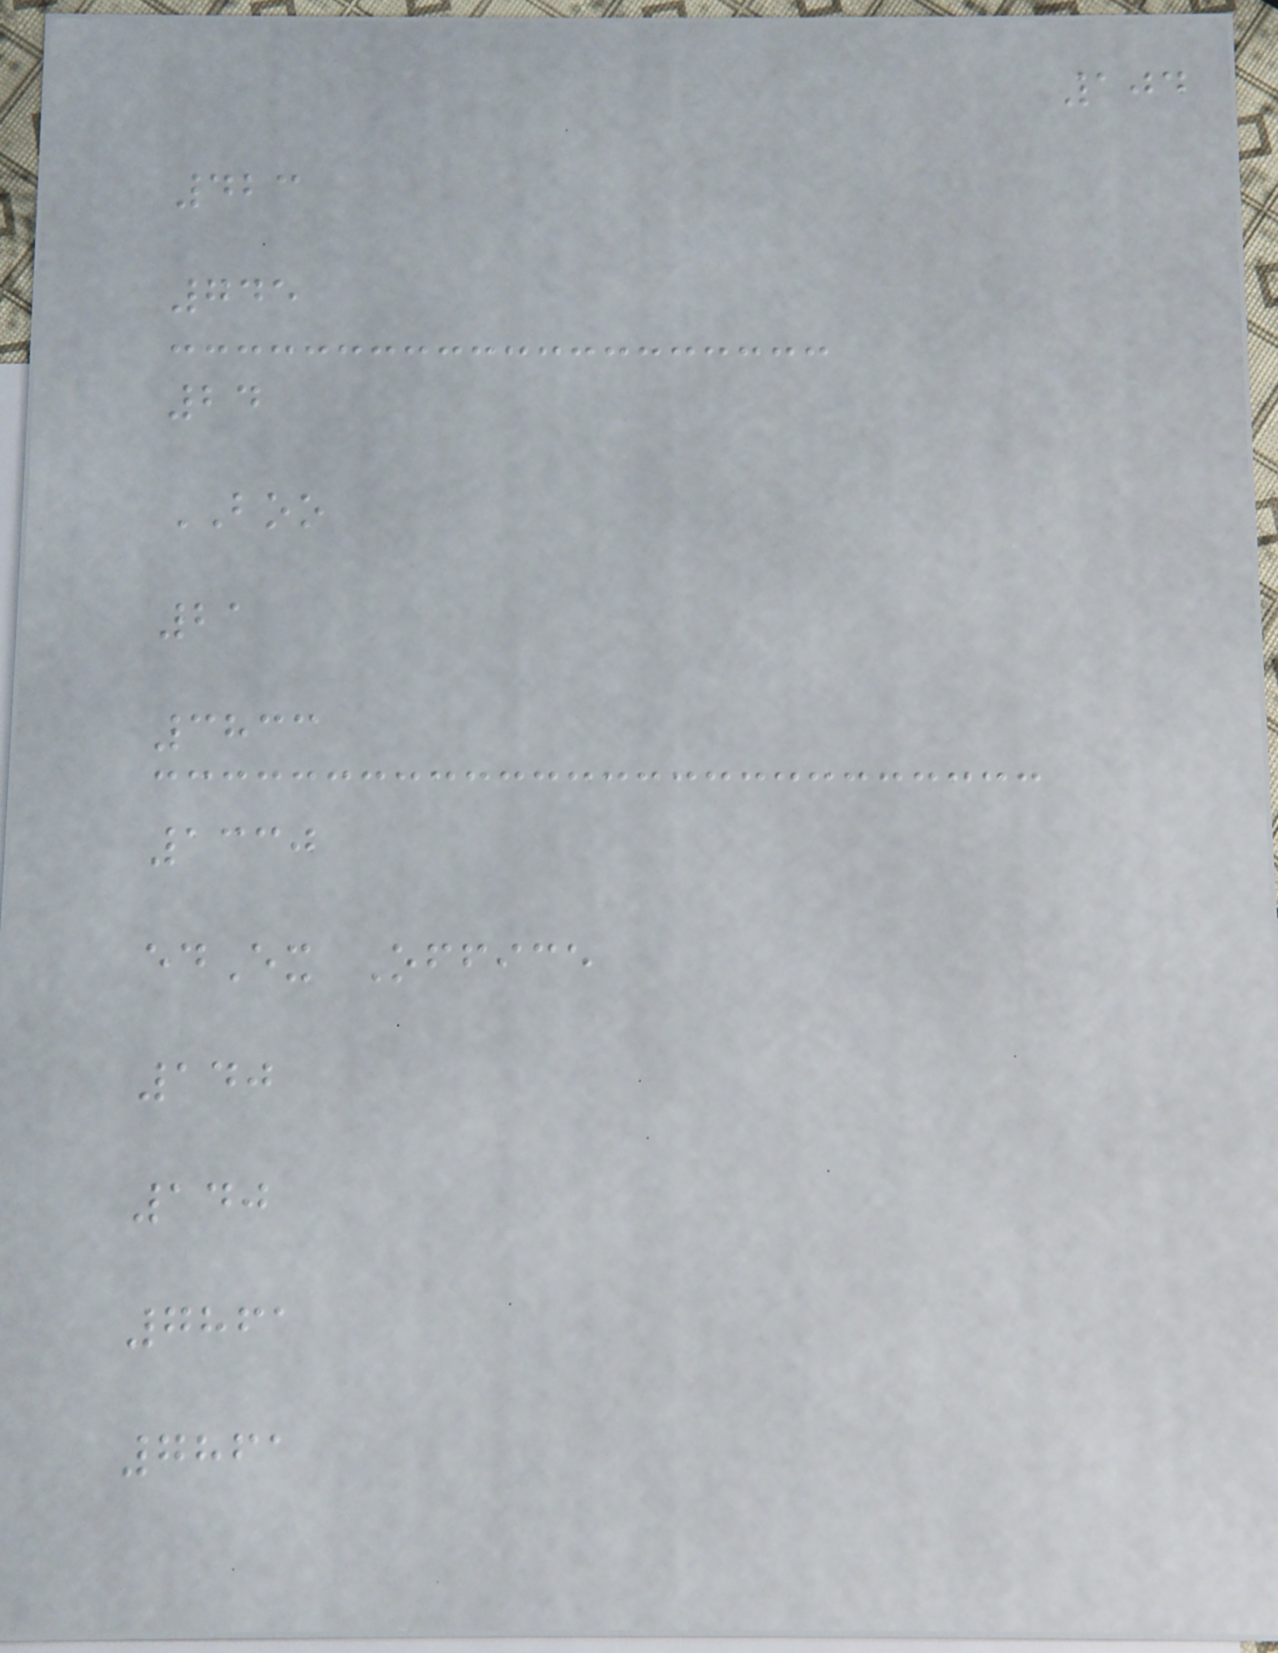104
423
745
24
BOO
21
3833
1330
edEx Office
140
140
7861
7861
